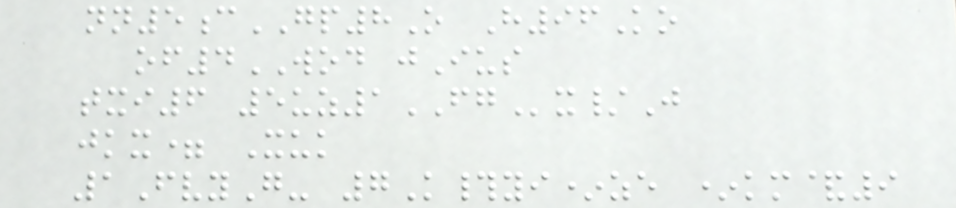nn5cGP8O H96Ko
of4WOD jIus
txi6 5uz1FGx/J
jkx= Xuk
1FvyG- 7K#yi*ze *km&9
